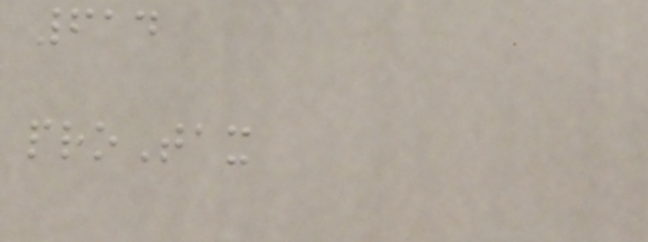614
proTax
